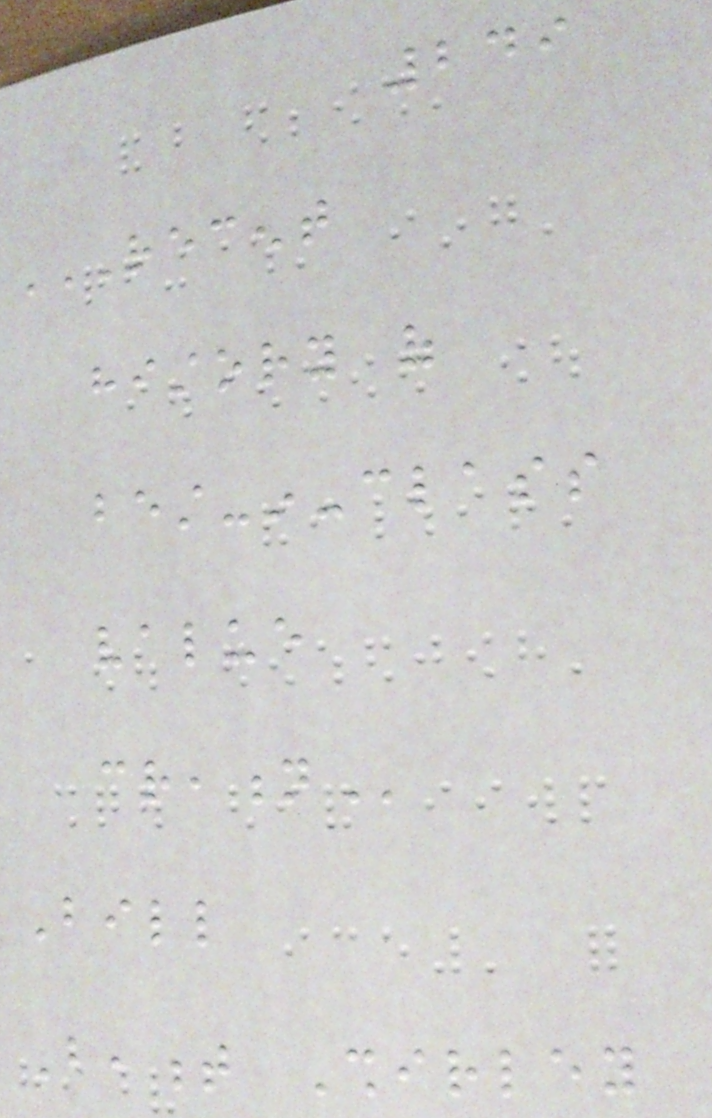249
RECENT
HISTORY OF
BEST-IN-CLASS
VALUE
CREATION
Bill
Beament Shirley
